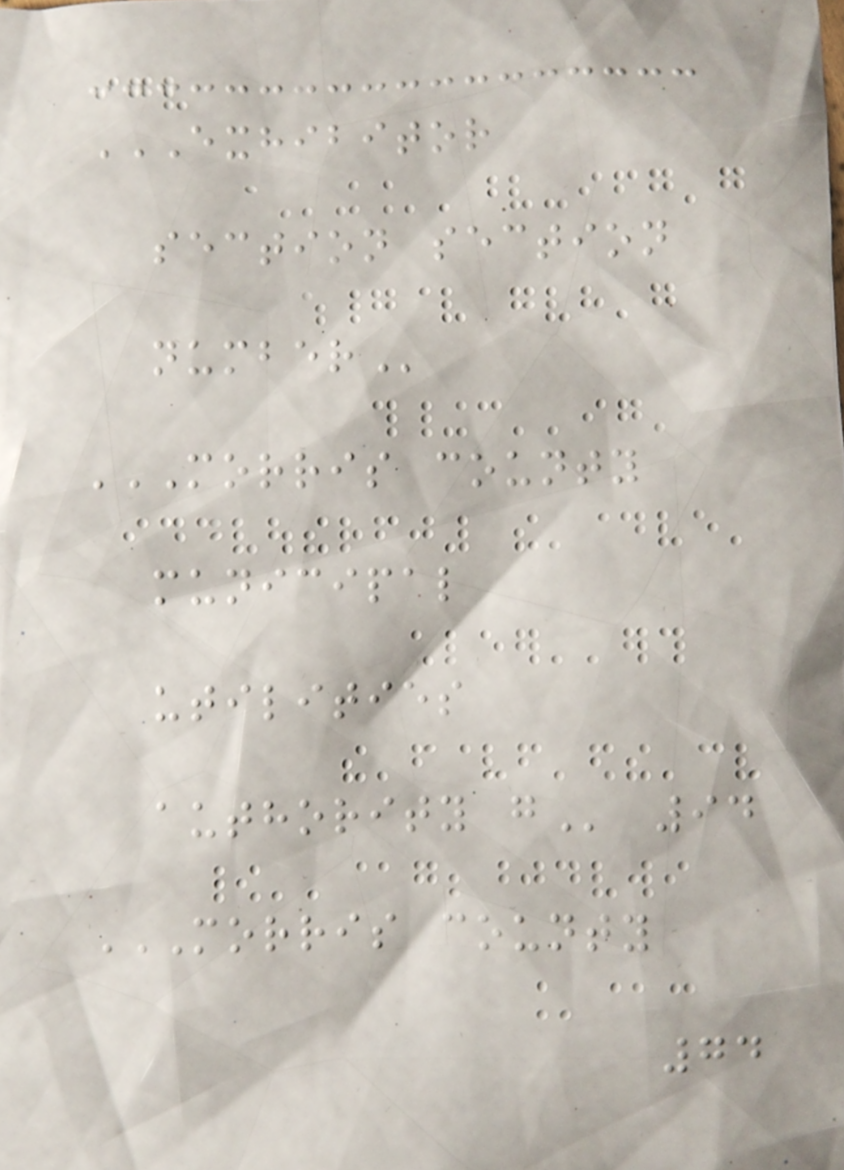EXHIBITOR
SECTION SECTION
NUMBER
MORRIS COUNTY
MUNICIPAL
UTILITIES
AUTHORITY G 94
MORRIS COUNTY
74
